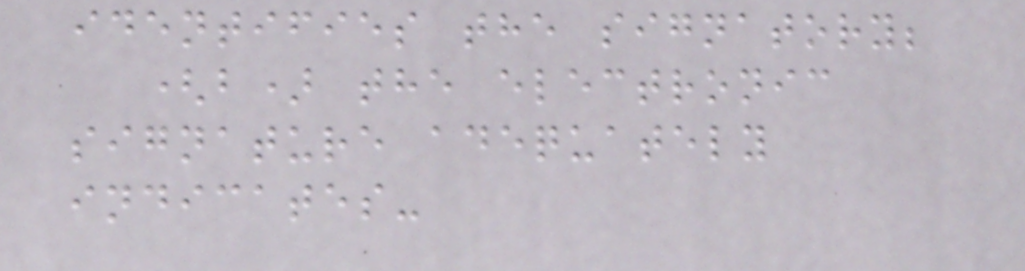identifies the signatory;
(b) the electronic
signature adequately
indicates-
